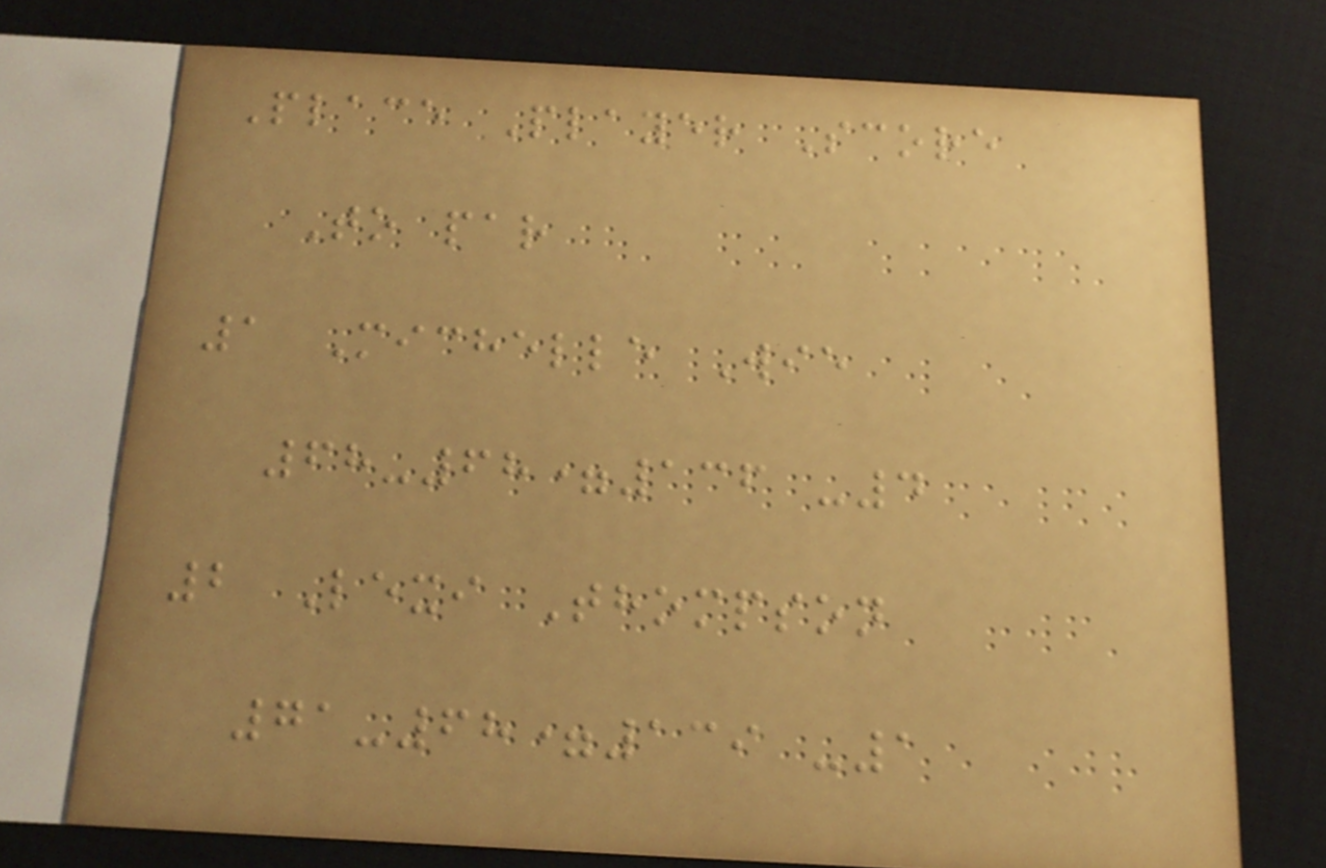Place Player Score
To par
1 Michelle Wie
68-68=136 -4
2 Lexi Thompson
71-68=139 -1
